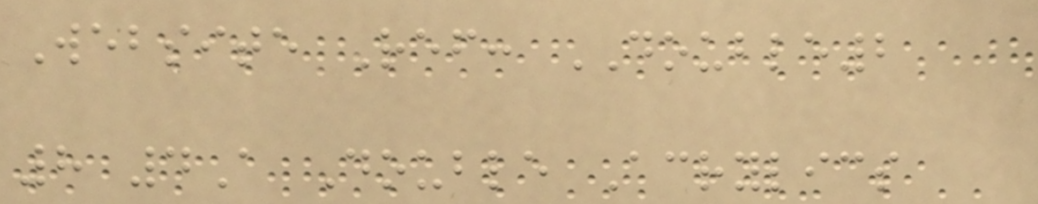Website Ref: DOUBLE2
8 4A Double Acrylics
